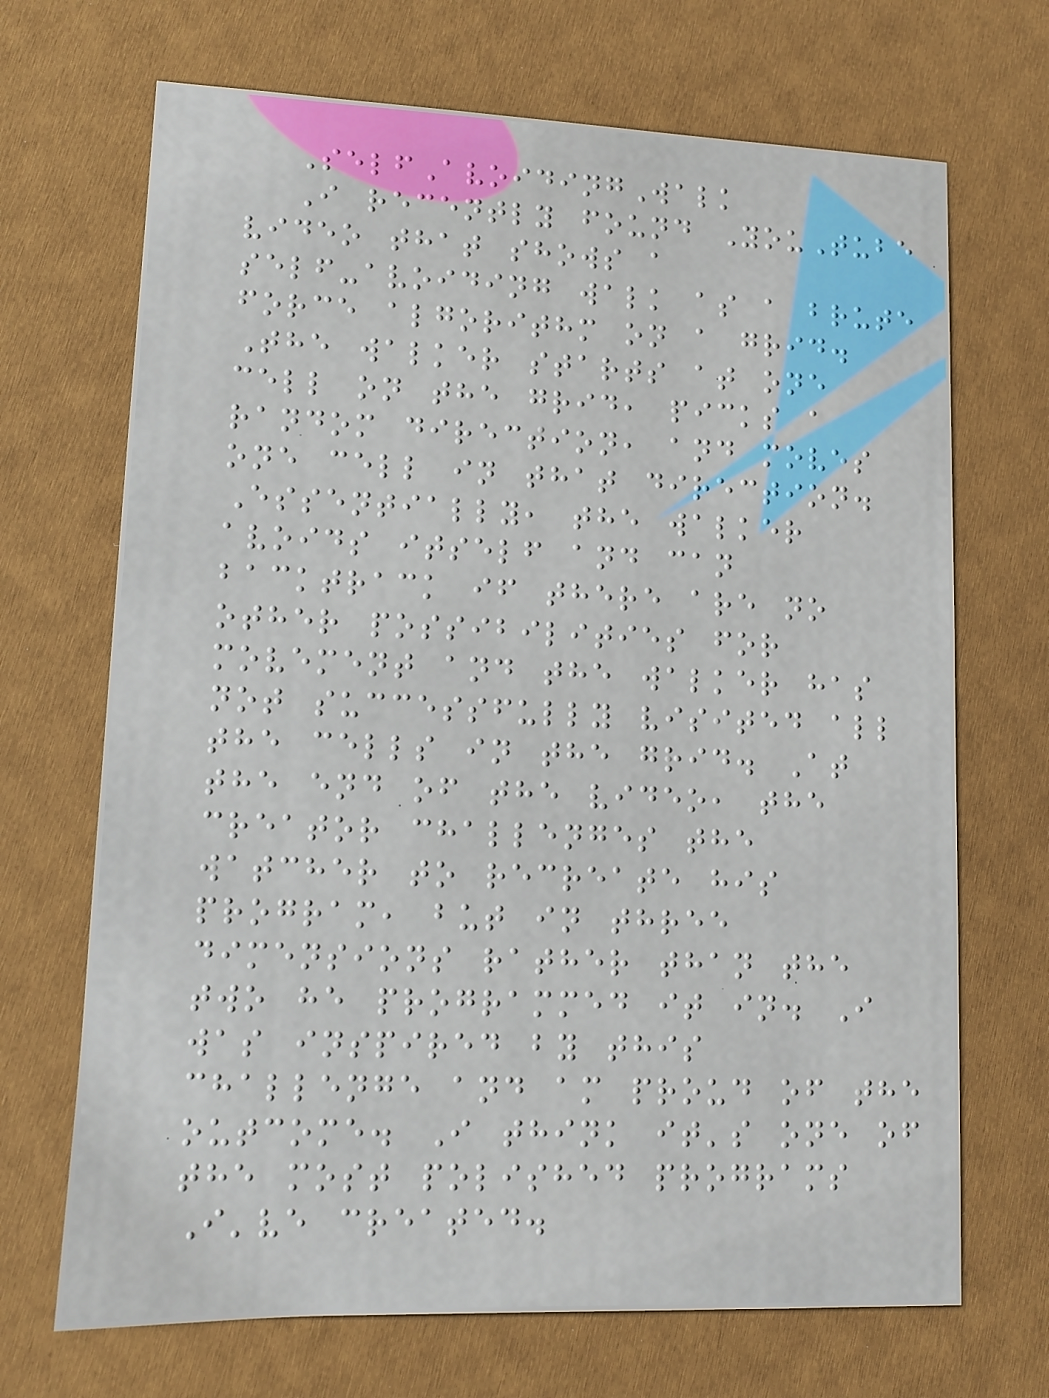SelfAvoidingWalk
I recently found YouTube
video that shows a
self-avoiding walk as a brute
force algorithm on a grid.
The walker starts at one
cell on the grid, picks a
random direction, and moves
one cell in that direction.
Essentially, the walker
avoids itself and can
backtrack if there are no
other possibilities for
movement and the walker has
not successfully visited all
the cells in the grid. At
the end of the video, the
creator challenges the
watcher to recreate his
program, but in three
dimensions rather than the
two he programmed it in. I
was inspired by this
challenge and am proud of the
outcome. I think it's one of
the most polished programs
I've created.
